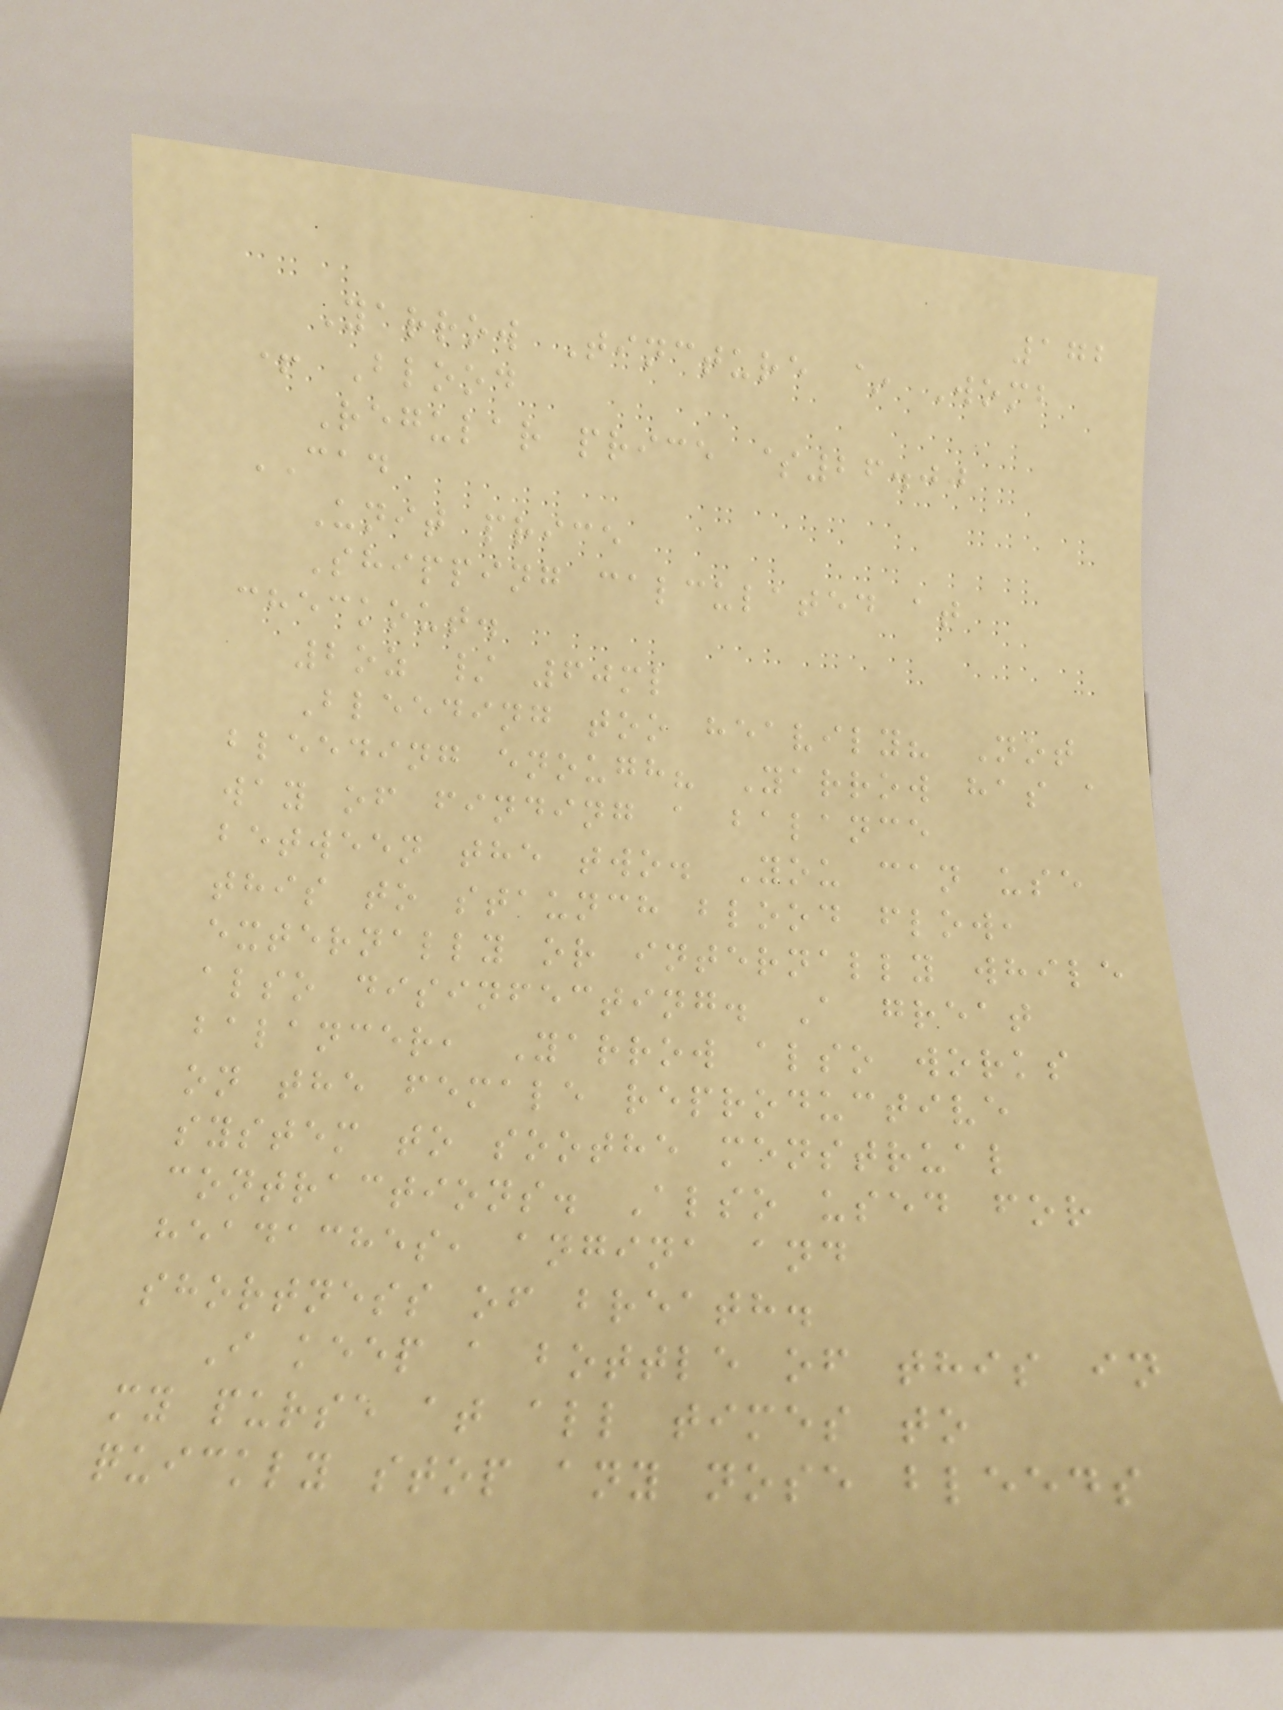172
Yarrow Tincture ~ Womb
+ Blood
Regular price $26.00
CAD
Unit price
Shipping calculated at
checkout.
2oz / 60ml
Bleeding too heavily? Not
bleeding enough? Yarrow has a
way of finding a balance
between the two. You can use
this to staunch blood flow,
externally or internally while
also disinfecting. A great
balancer, Yarrow also works
on the female reproductive
system to soothe menstrual
contractions. Also used for
headaches, angina and
shortness of breath.
I keep a bottle of this in
my purse at all times to
quickly stop any nose bleeds
